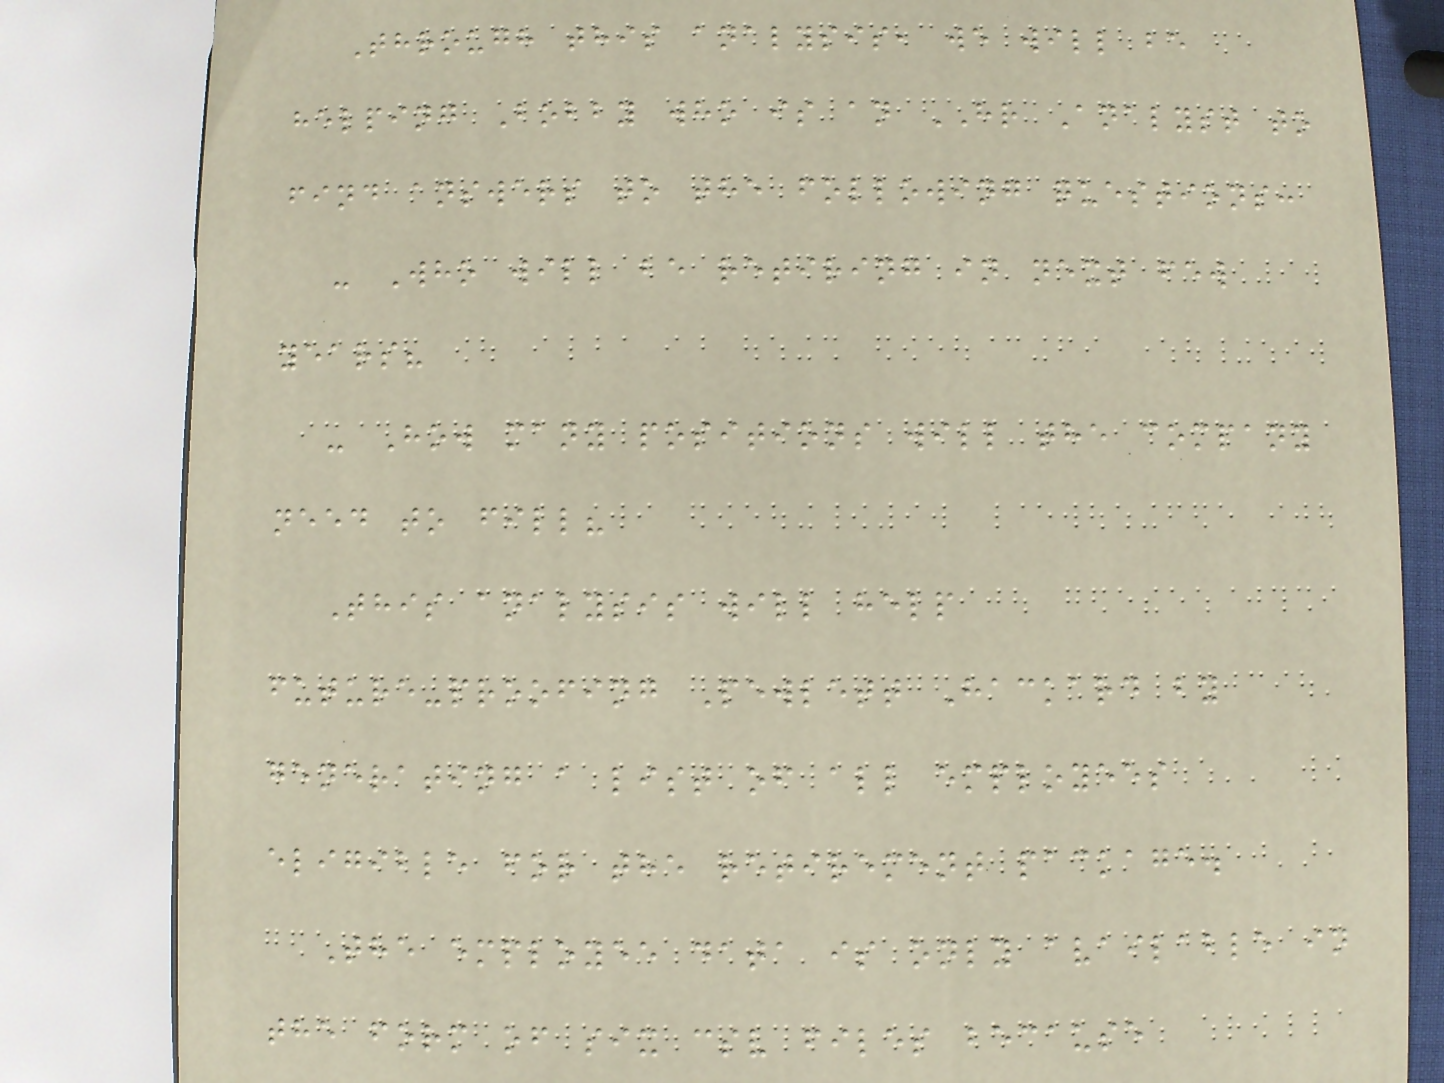Through this analysis, we will be
helping Bobby who is an HR Analyst to
find answers to the following questions:
- Who will be retiring in next few
years?
- How many positions will the company
need to fill?
This analysis will help
future-proofing Pewlett Hackard by
generating a list of all employees
eligible for the retirement package.
The employee data is only available in
the form of six csv files because
